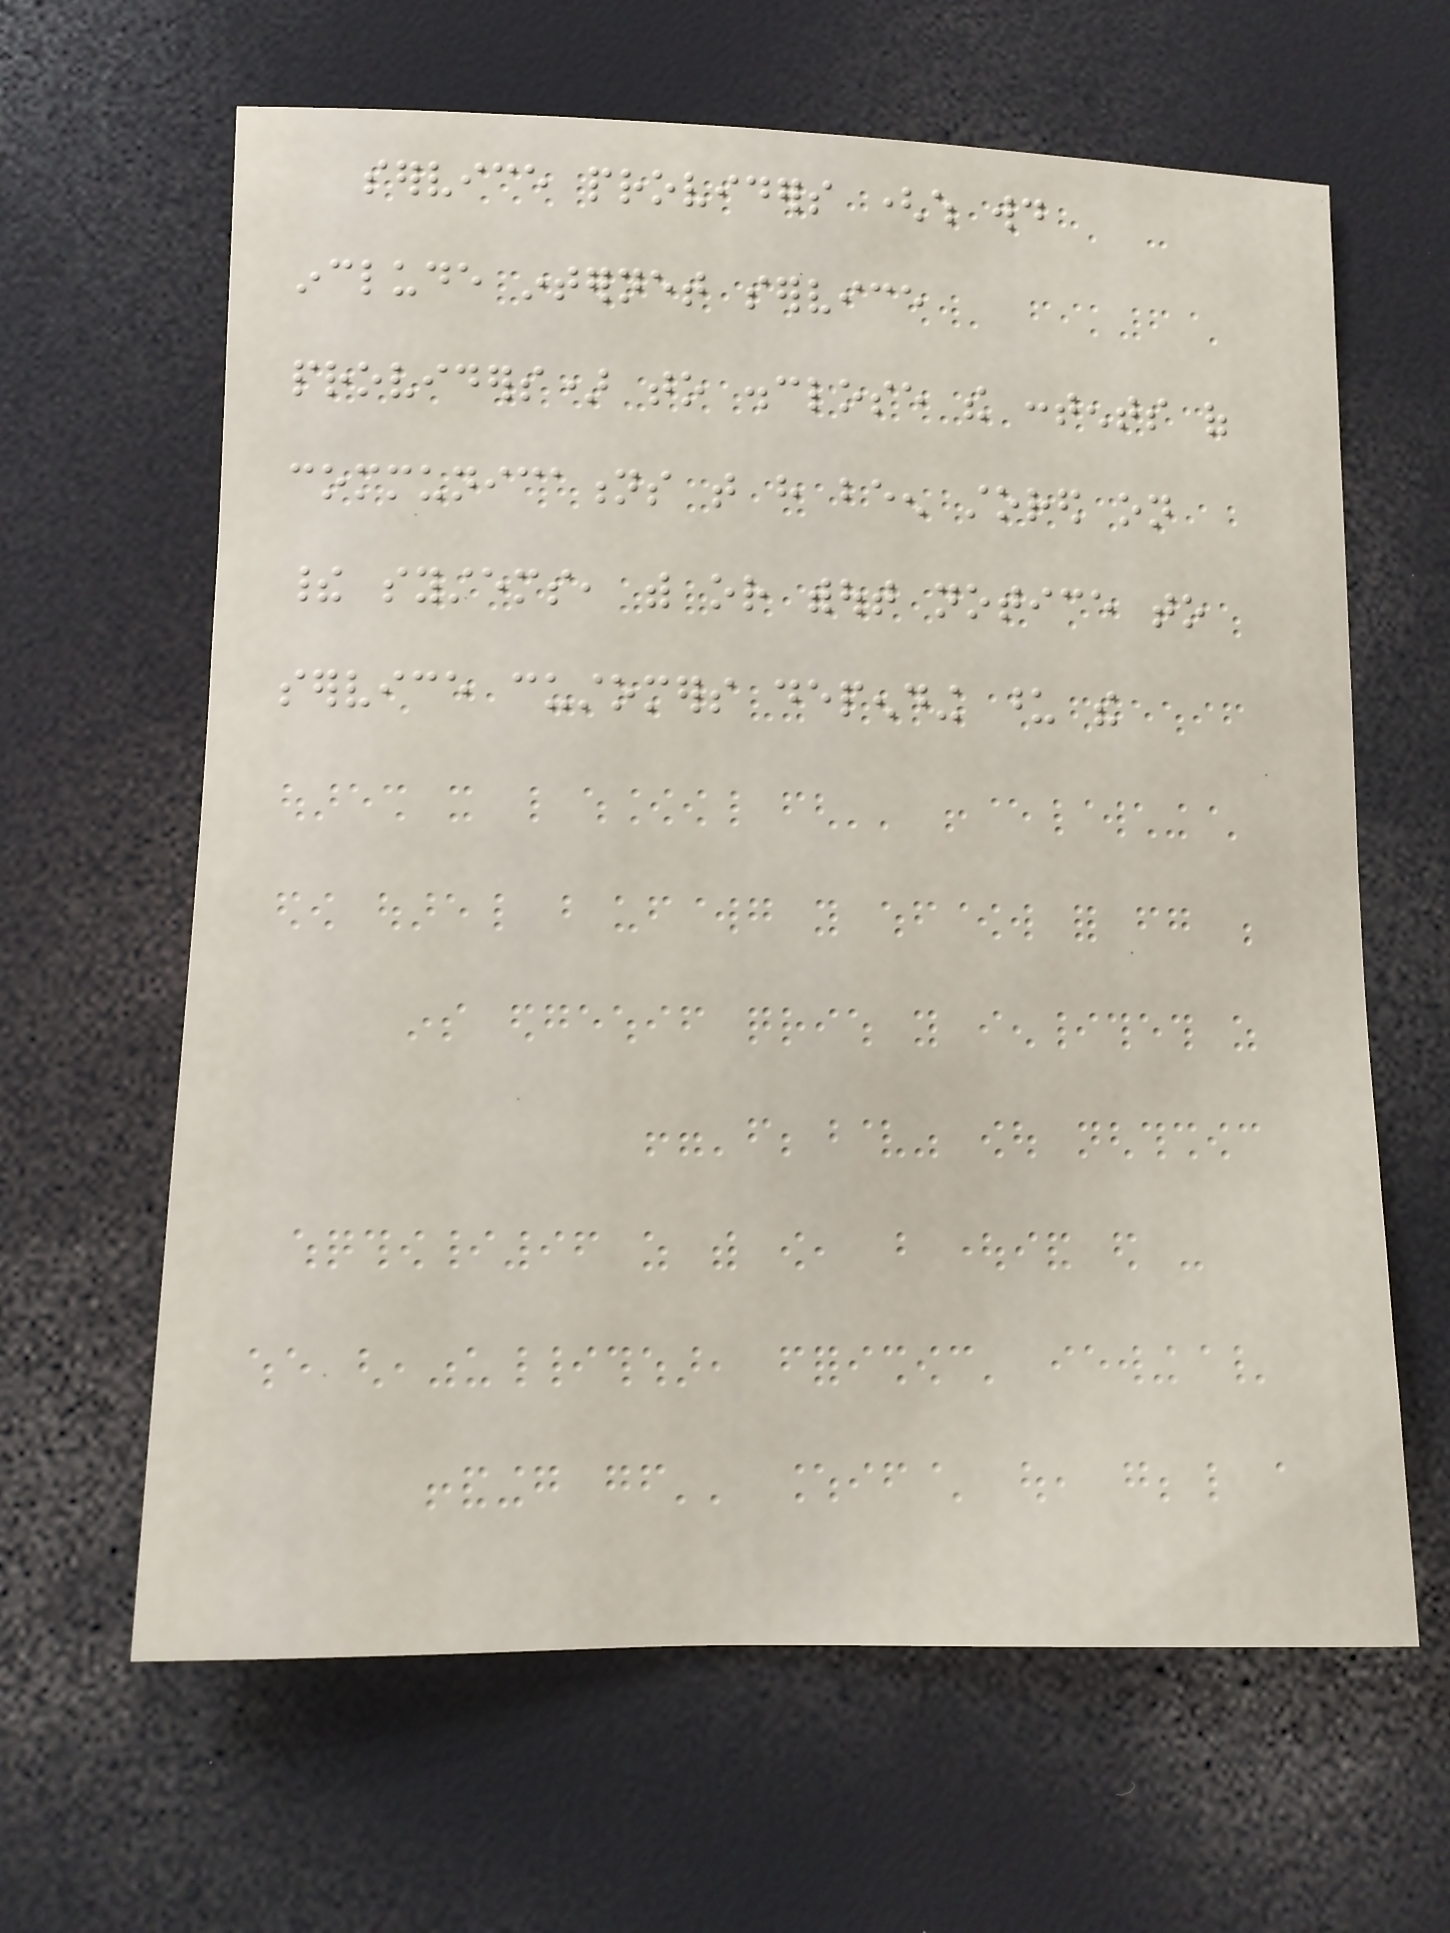service providers (which would
include internet service
providers) to disclose the contents of
communications that have been stored on
their systems, with or without notice to
service customers depending upon the
